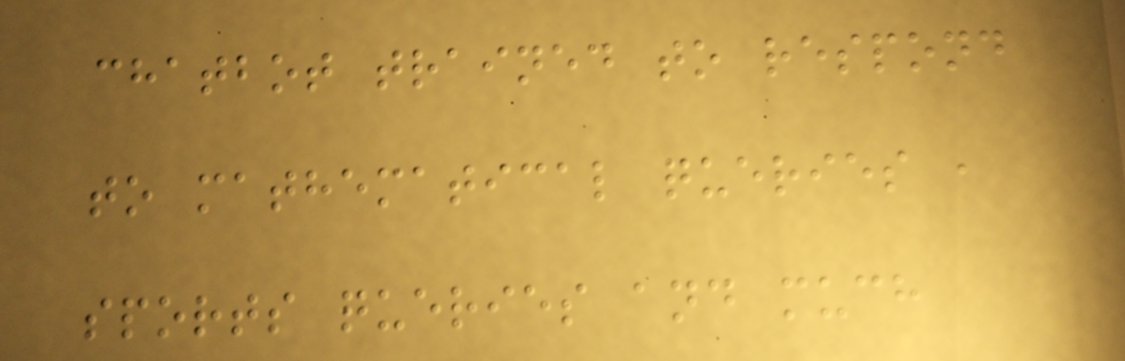chatbot trained to respond
to mathematical queries ,
sports queries and much
